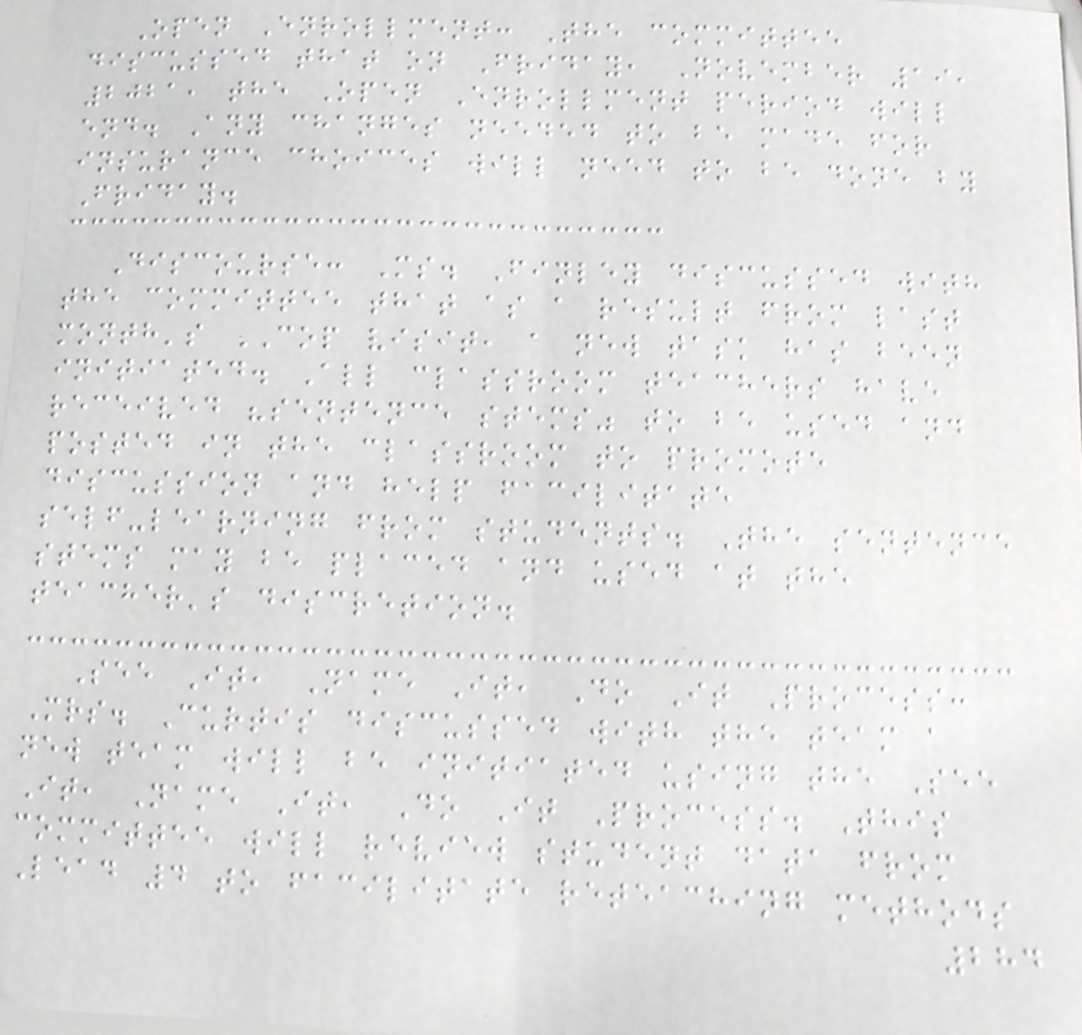Open Enrollment: The committee
discussed that on Friday, November 19,
2021, the Open Enrollment period will
end. Any changes needed to be made for
insurance choices will need to be done by
Friday.
Discourse: Ms. Finley discussed with
the committee that as a result from last
month's COP visit, a new task has been
initiated. All classroom teachers have
received "sentence stems" to be used and
posted in the classroom to promote
discussion and help facilitate
self-learning from students. The sentence
stems may be placed and used at the
teacher's discretion.
See It, Name It, Do It Process:
Mrs. Curtis discussed with the team a
new team will be initiated using the See
It, Name It, Do It Process. This
committee will review student data from
Lead 4 to facilitate reteaching methods
284
